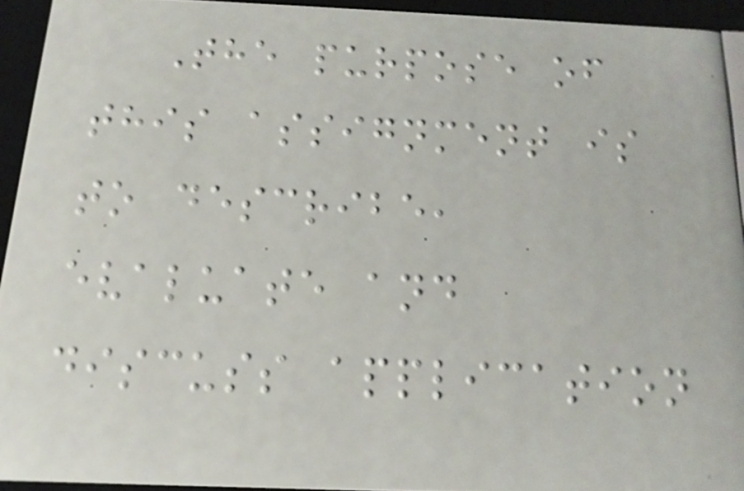The purpose of
this assignment is
to describe,
evaluate and
discuss application
